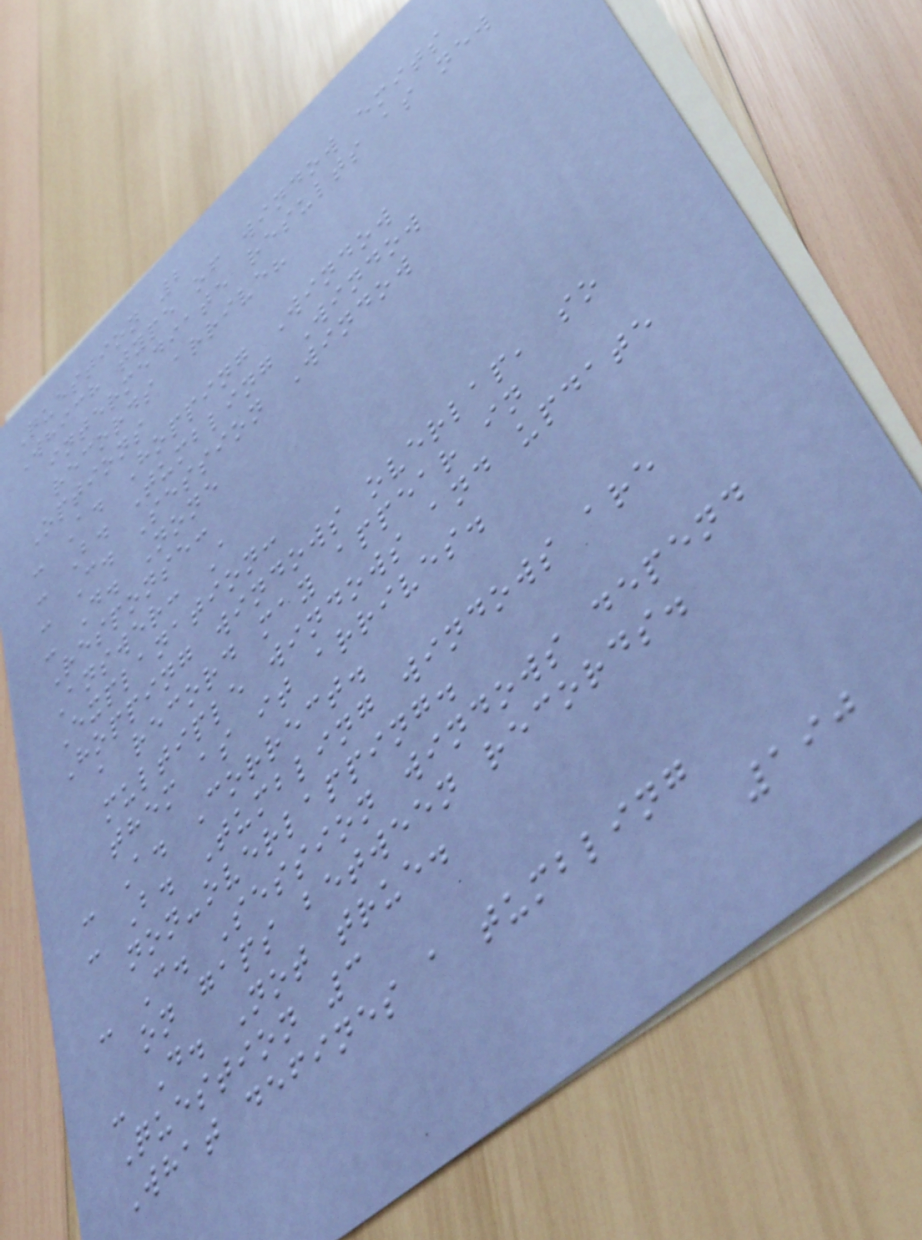Question 2
Which type of window emits
intermediate results as new
records arrive?
Options
- A. Hopping Window
- B. Tumbling Window
- C. Session Window
- D. None
Response:
Answer: A
Explanation:
Hopping windows overlap, so
a record may appear in
multiple windows and update
them as it arrives.
- A. Correct.
- B. Tumbling windows are
non-overlapping.
- C. Session windows depend
on gaps between records.
- D. Not true.
Question 3
What defines a tumbling
190
